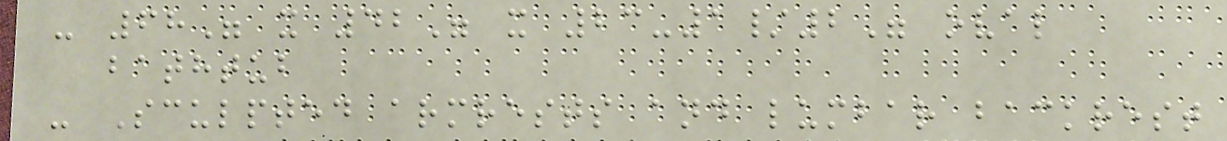- 68" x 42" x 23-1/2" oval
bathtub
- Sculpted armrests and lumbar backrest
